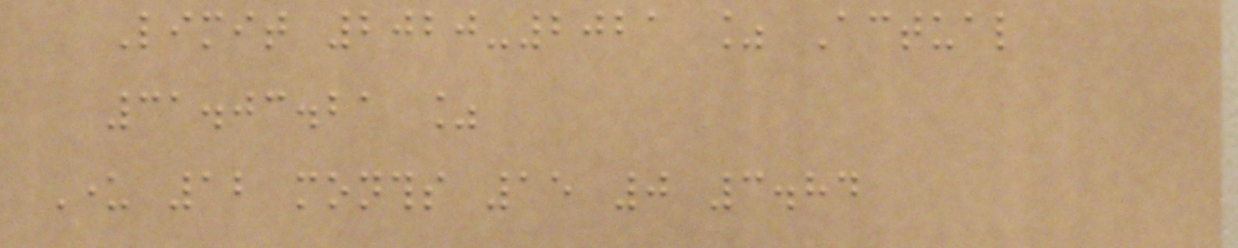Limit 2020-2021 % Actual
31.03.21 %
Under 12 months 15 0 3.84
